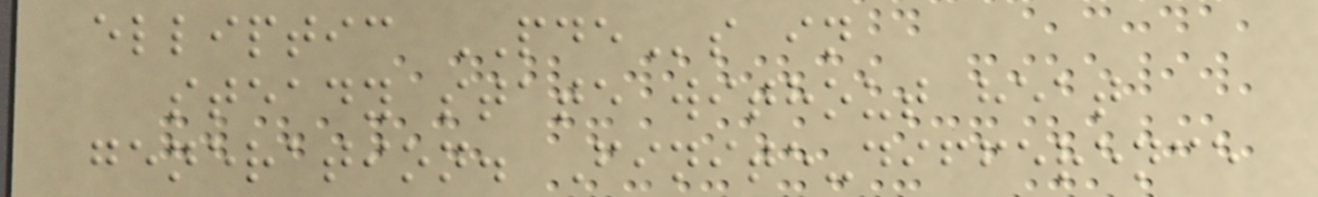elliptic PDEs in
steady state without heat
generation. Finite-difference
